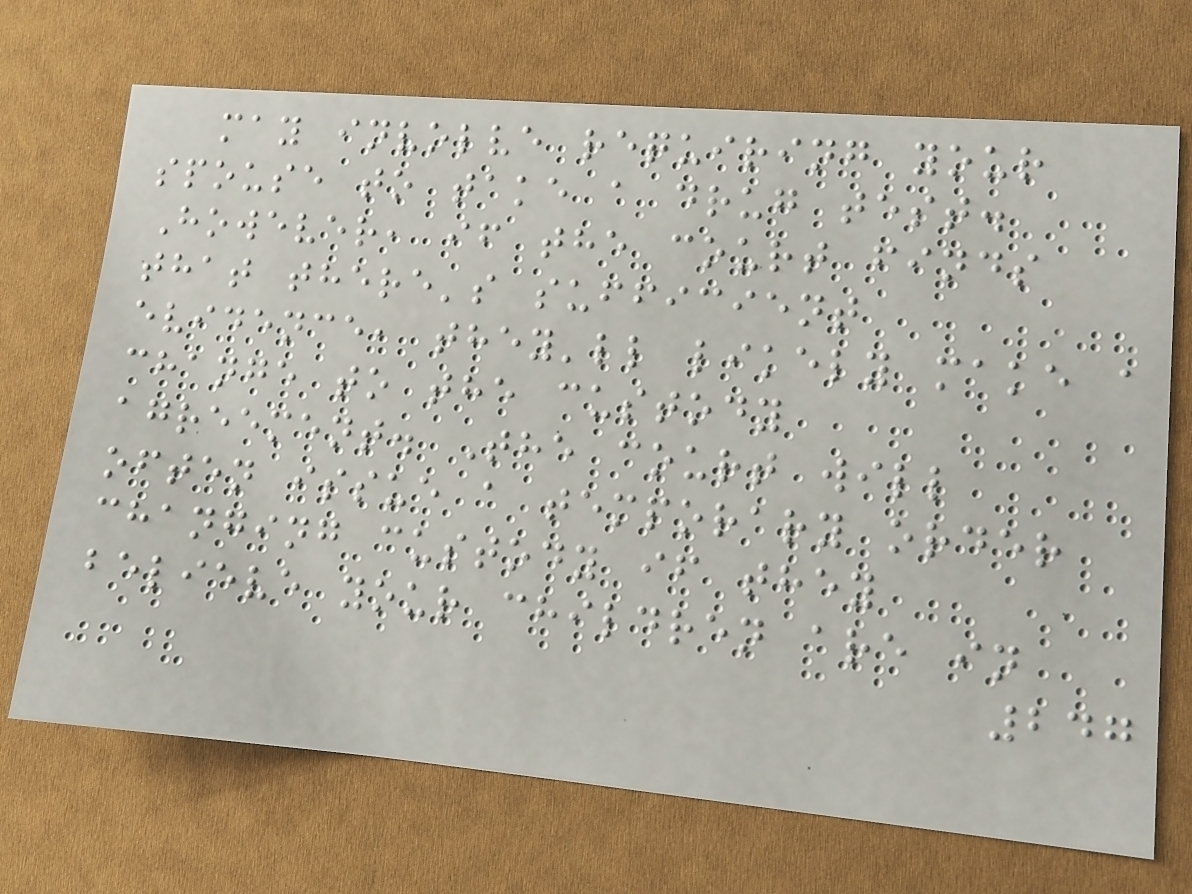may involve requiring your
spouse to take a drug test.
However, if the court finds
that there's sufficient
evidence, they'll likely make a
change to the custody
agreement. The court will
often issue a temporary order
changing custody if they
believe your children are in
247
